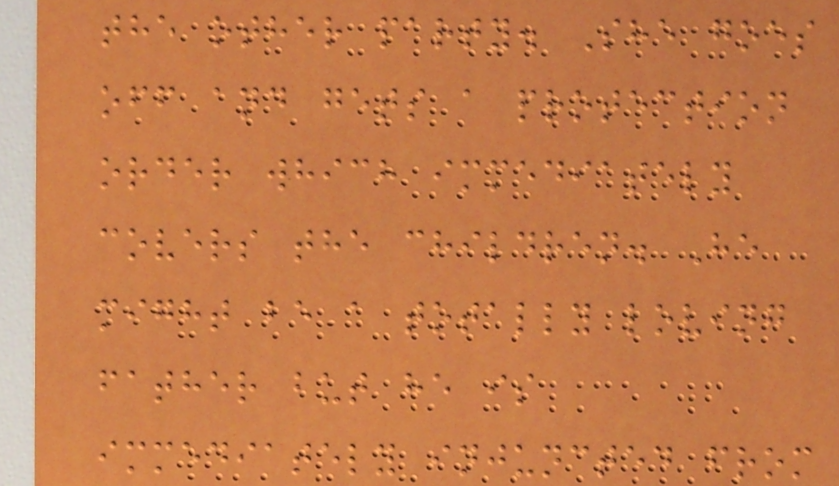the other party. She goes
off and gets a protection
order which immediately
covers the children. He
might be a totally loving
father but he is
immediately injuncted from
